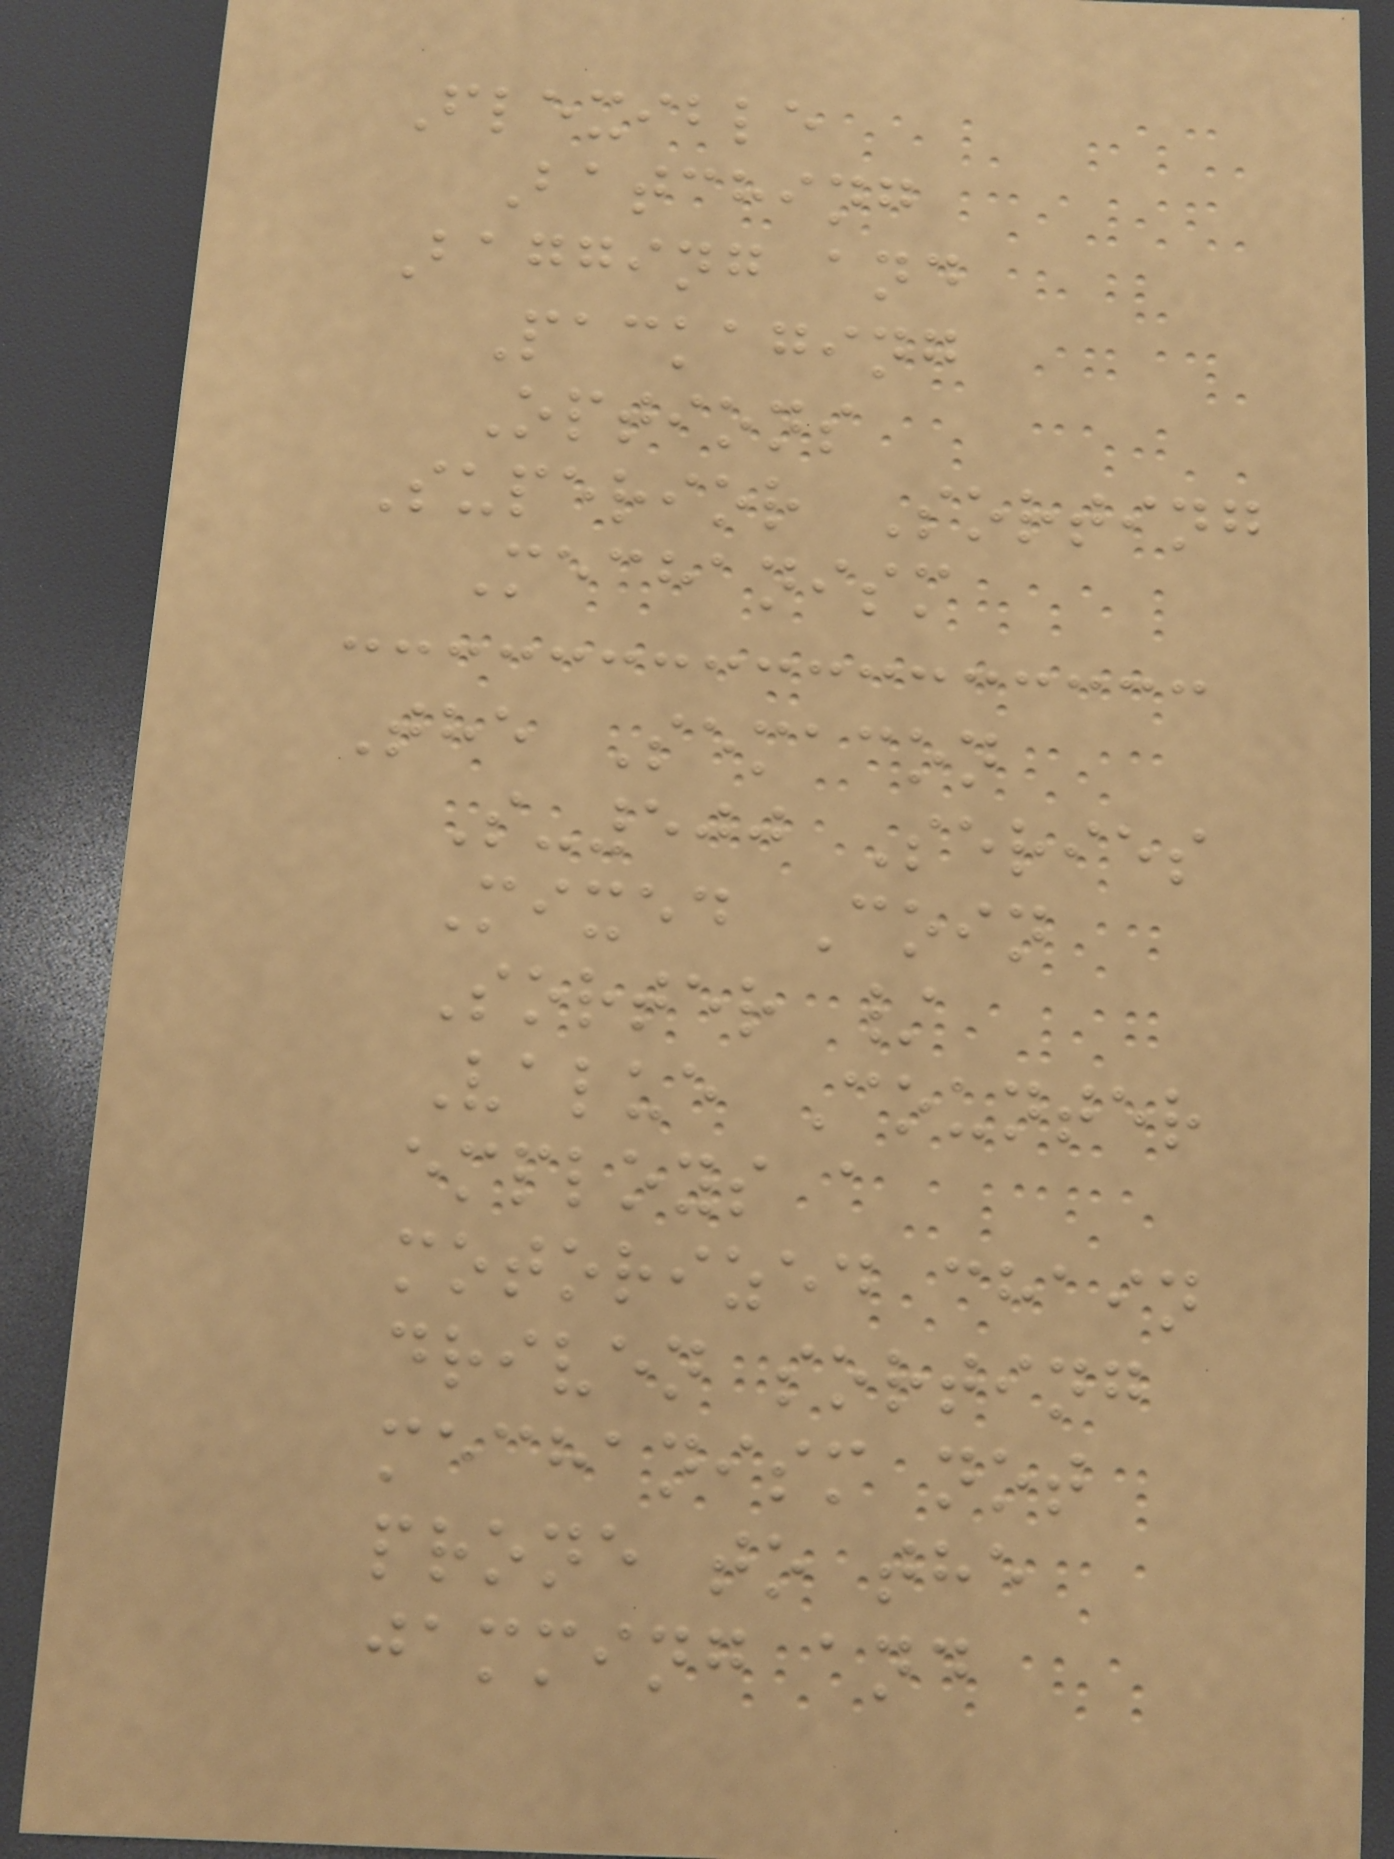Flexible
Batching
Bagging and
Packaging
Options
Superior Sorting
Mechanism
The Semacon
S-500 Series
Mixed Coin
Sorter /
Value Counter
employs a
motorized chain
driven sorting
mechanism not
prone to the
jamming and
